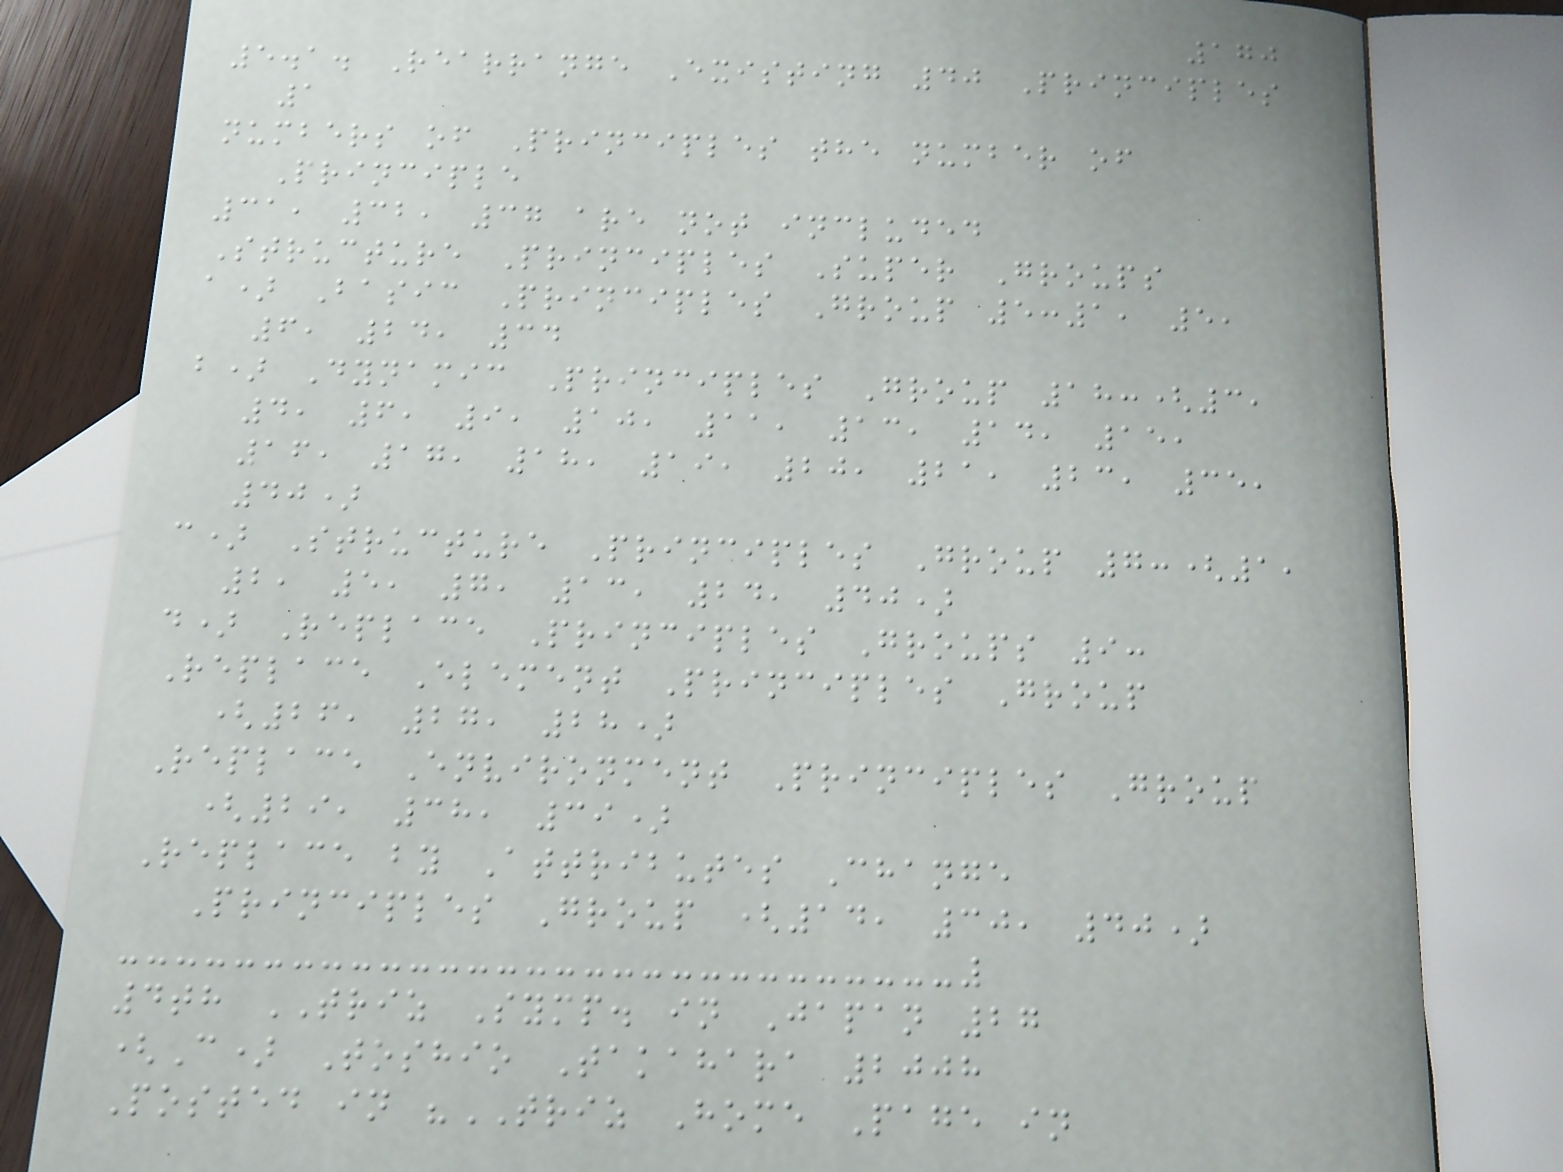170
5.1. Rearrange Existing 40 Principles
1
numbers of Principles the number of
Principle
31, 32, 37 are not included
Structure Principles Super Groups
a) Basic Principles Group 5:1, 5,
6, 24, 34
b) Dynamic Principles Group 18:(3,
4, 6, 9, 10, 11, 13, 14, 15,
16, 17, 18, 19, 20, 21, 23, 35,
40)
c) Structure Principles Group 7:(1,
2, 5, 7, 13, 24, 40)
d) Replace Principles Groups 9:
Replace Element Principles Group
(26, 27, 28)
Replace Environment Principles Group
(29, 38, 39)
Replace by Attributes Change
Principles Group (14, 30, 40)
4th TRIZ Symp. in Japan 27
(C) Toshio Takahara 2008
Posted in "TRIZ Home Page in
